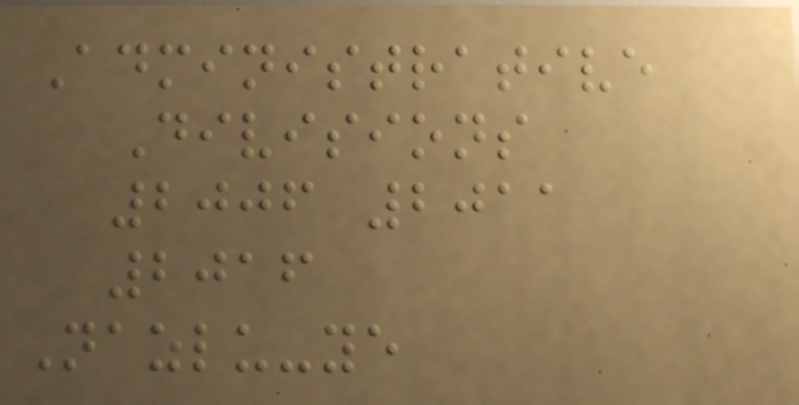Administrative
Divisions
2006 2011
2016
Nazlu-ye
